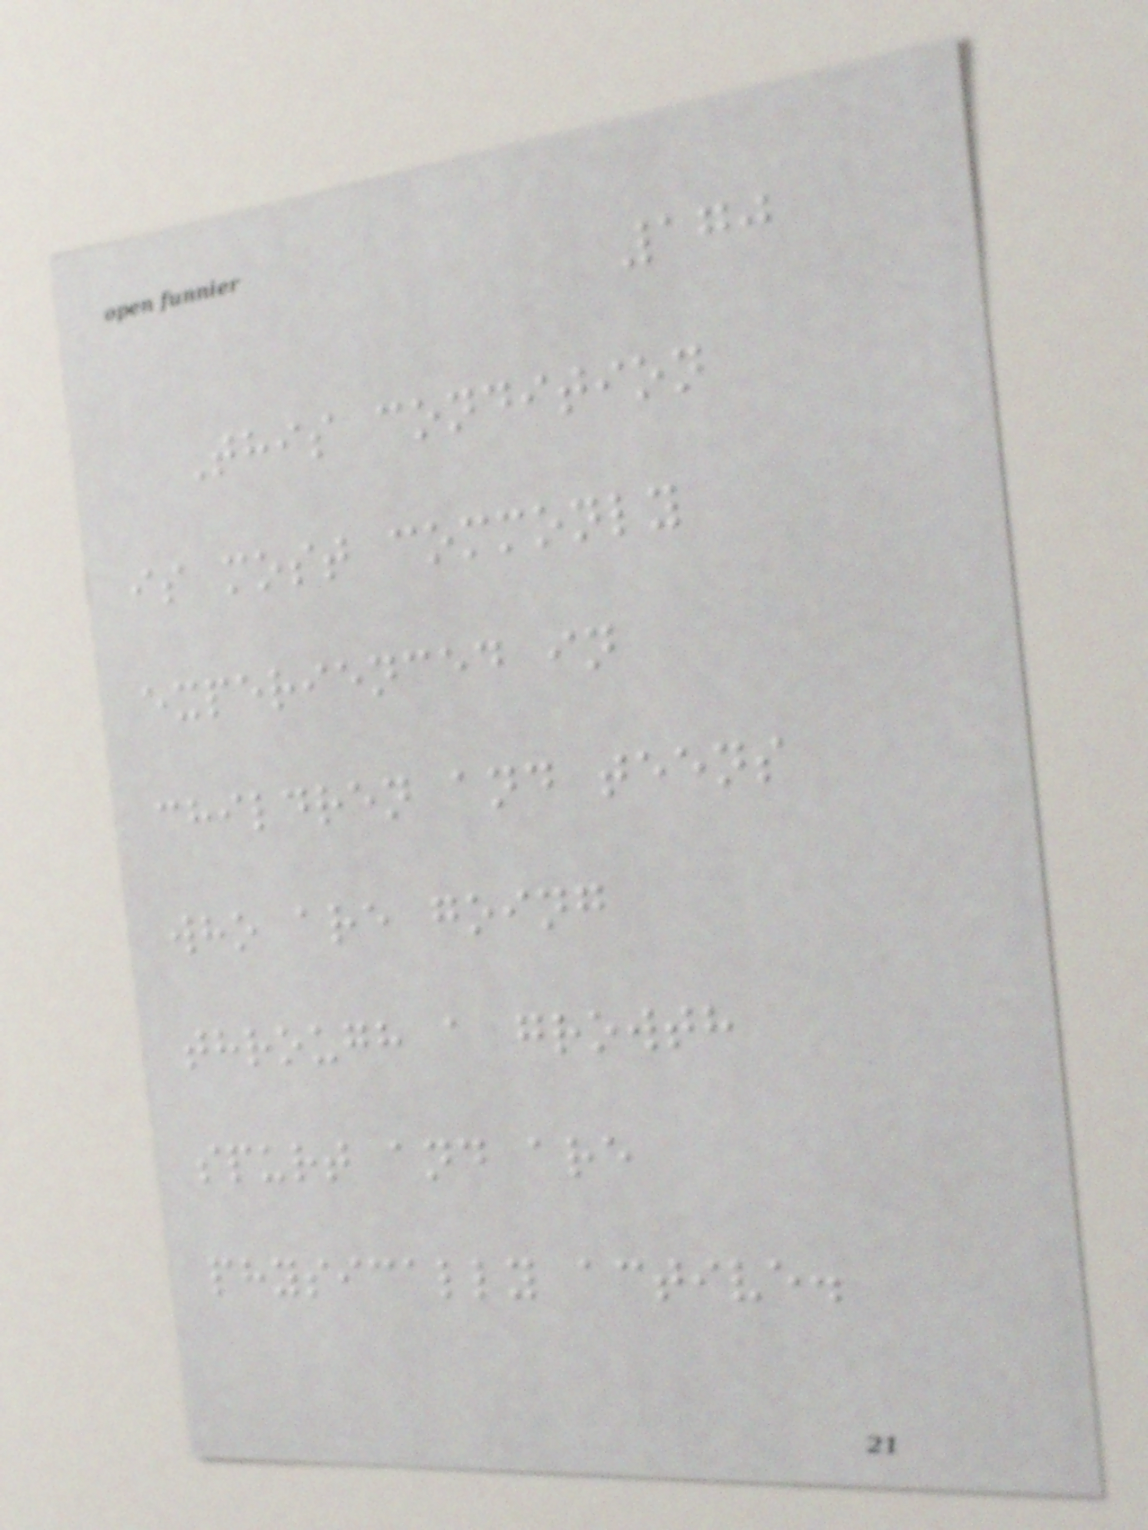170
This condition
is most commonly
experienced in
children and teens
who are going
through a growth
spurt and are
physically active.
